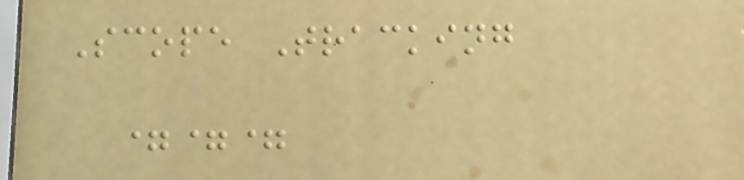Scope Tracking
===
